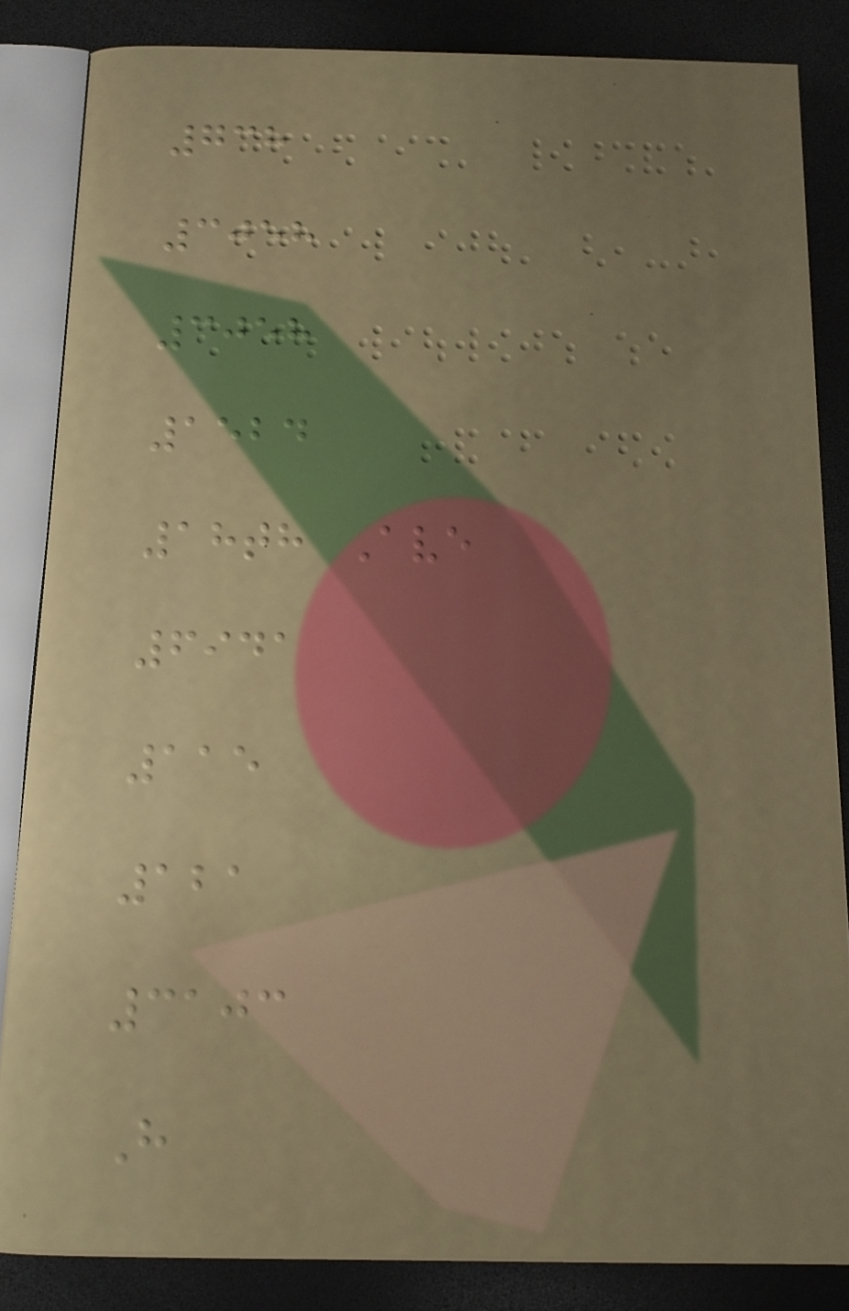738
3058
3058
1524
18th Ave
6941
115
121
3103
H
